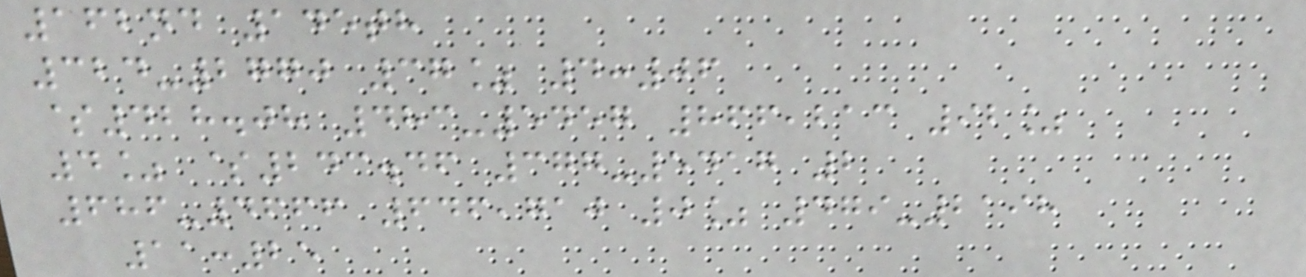162nd 145th
324-2770 37% 4:06
$428.08 483-5457 866,213 92%
4% $243.46 377-5417 2
686-4666 646,710 0% 479-2198
11:25
